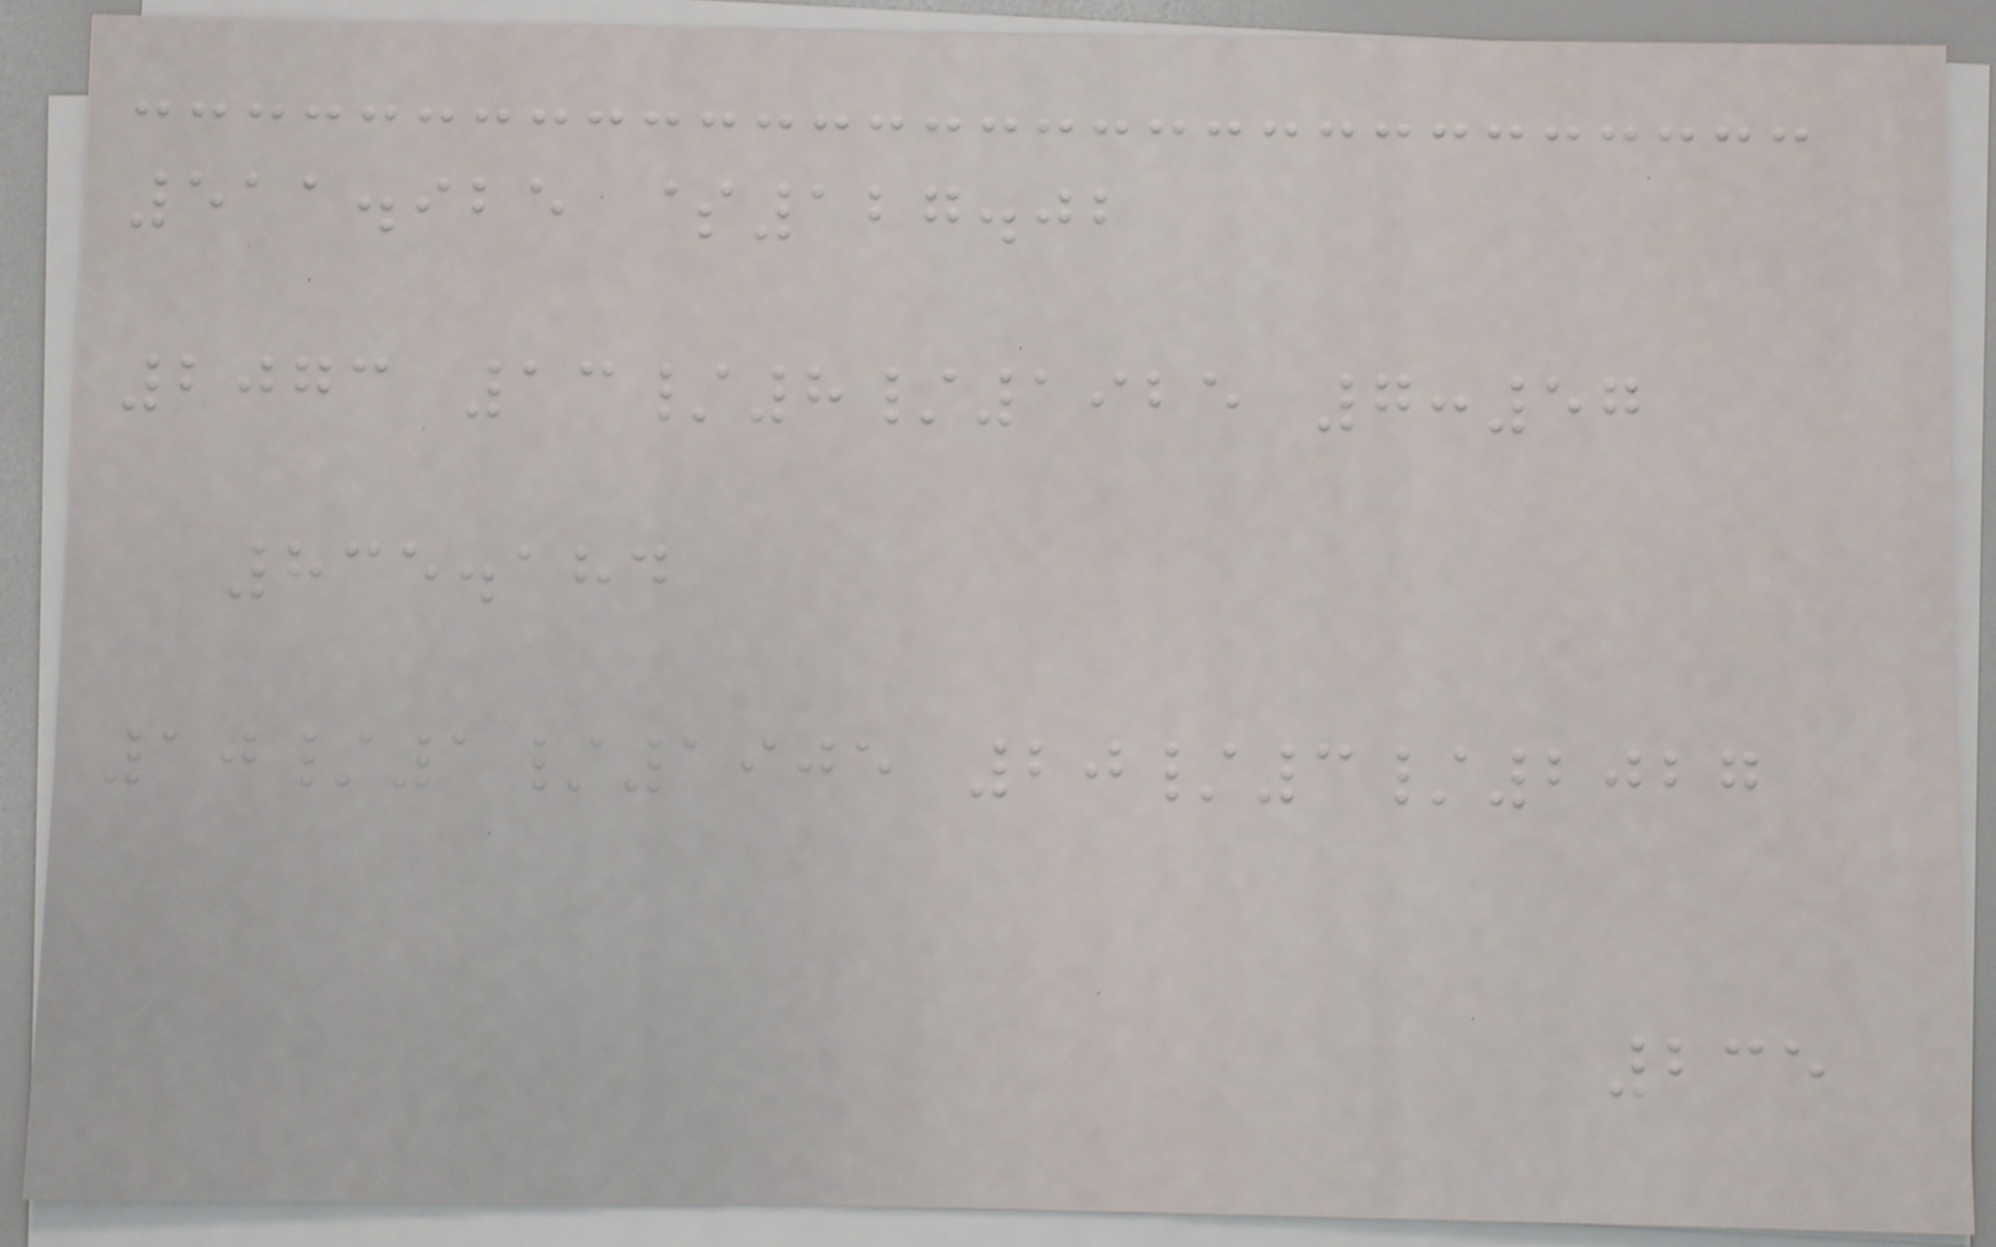511.925 $127.02
2073 13/8/1925 7:57
835.184
10/1/1905 20/3/2027
235
